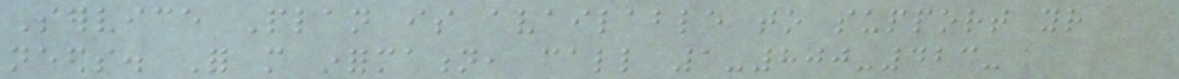Service Plan is available to support your
needs. For more information, call 1-800-423-
